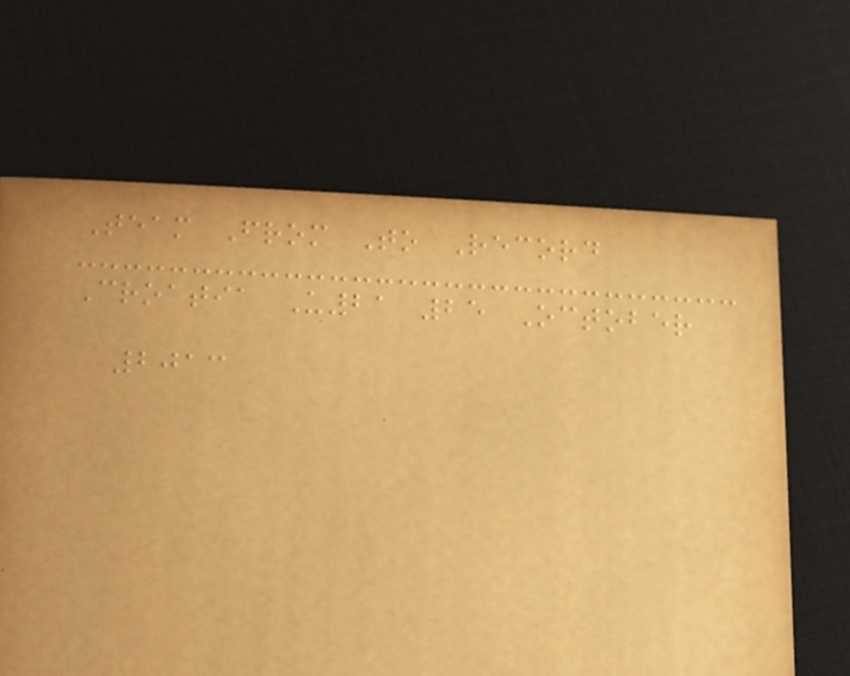Team From To Record
Croatia U21 25 October
2013
